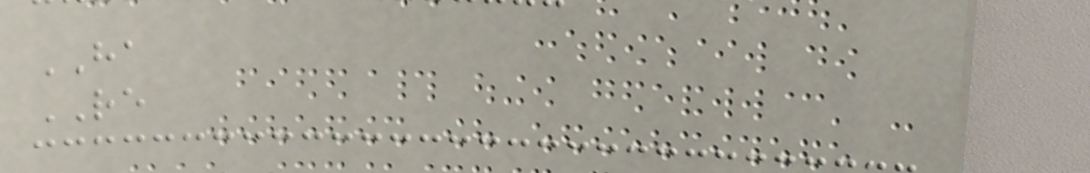HA
RE
